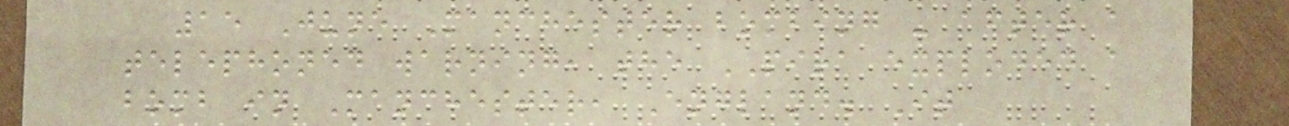15 June Manchester bombing - after a
telephoned warning, the PIRA exploded a
bomb in Manchester, England. It
